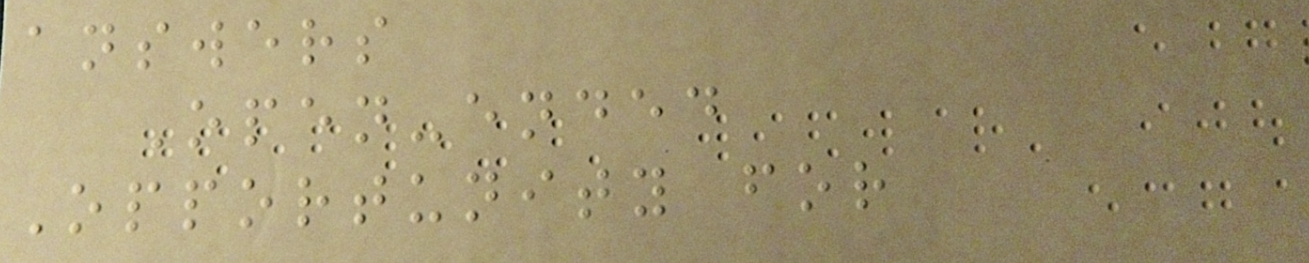answers
Open-ended
Opportunity for
